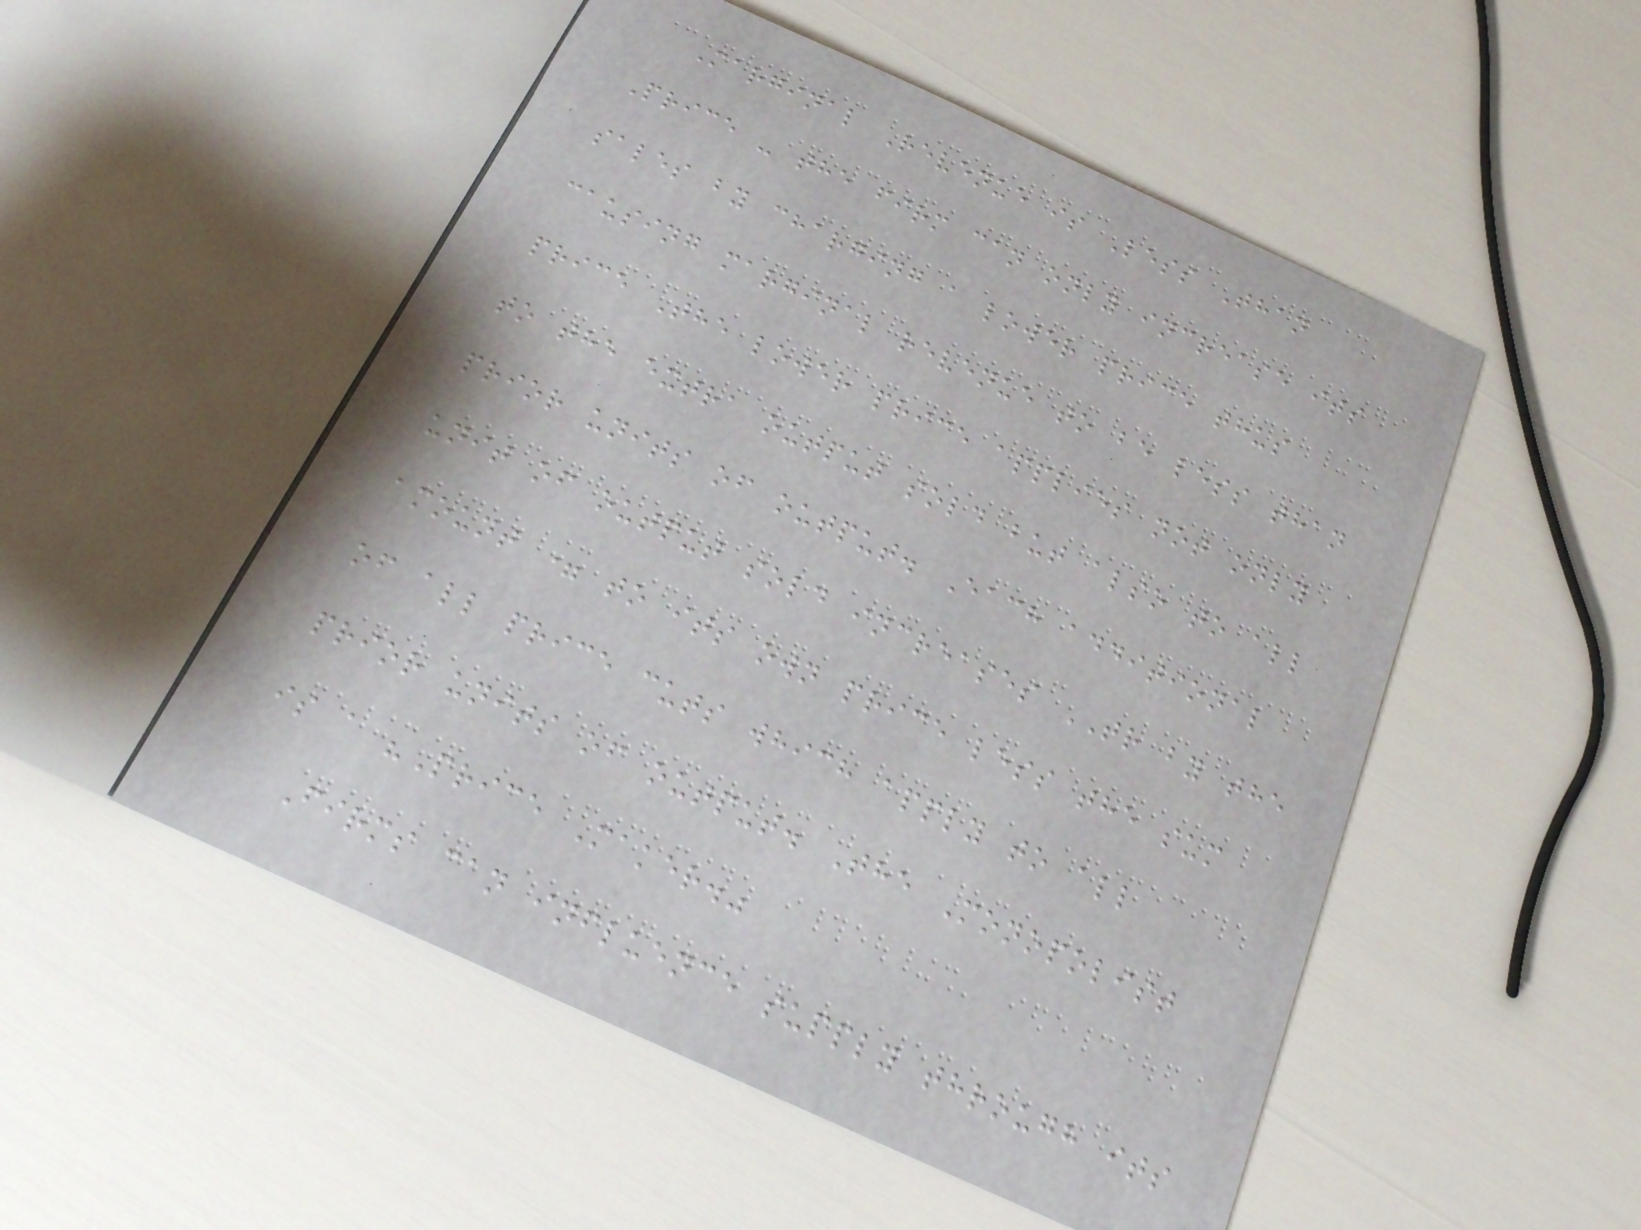Marginal Revenue is Less Than
Price - the firm can only increase its
sales by charging a lower price thus
causing marginal revenue to be less than
price The lower price applies not only
to the extra output sold but also to all
prior units of output. Each additional
unit of output sold increases TR by the
amount = to its own price less the sum
of all price cuts which apply to all
prior units of output. The Monopolist
is a "Price Maker."
Firms can influence supply through its
